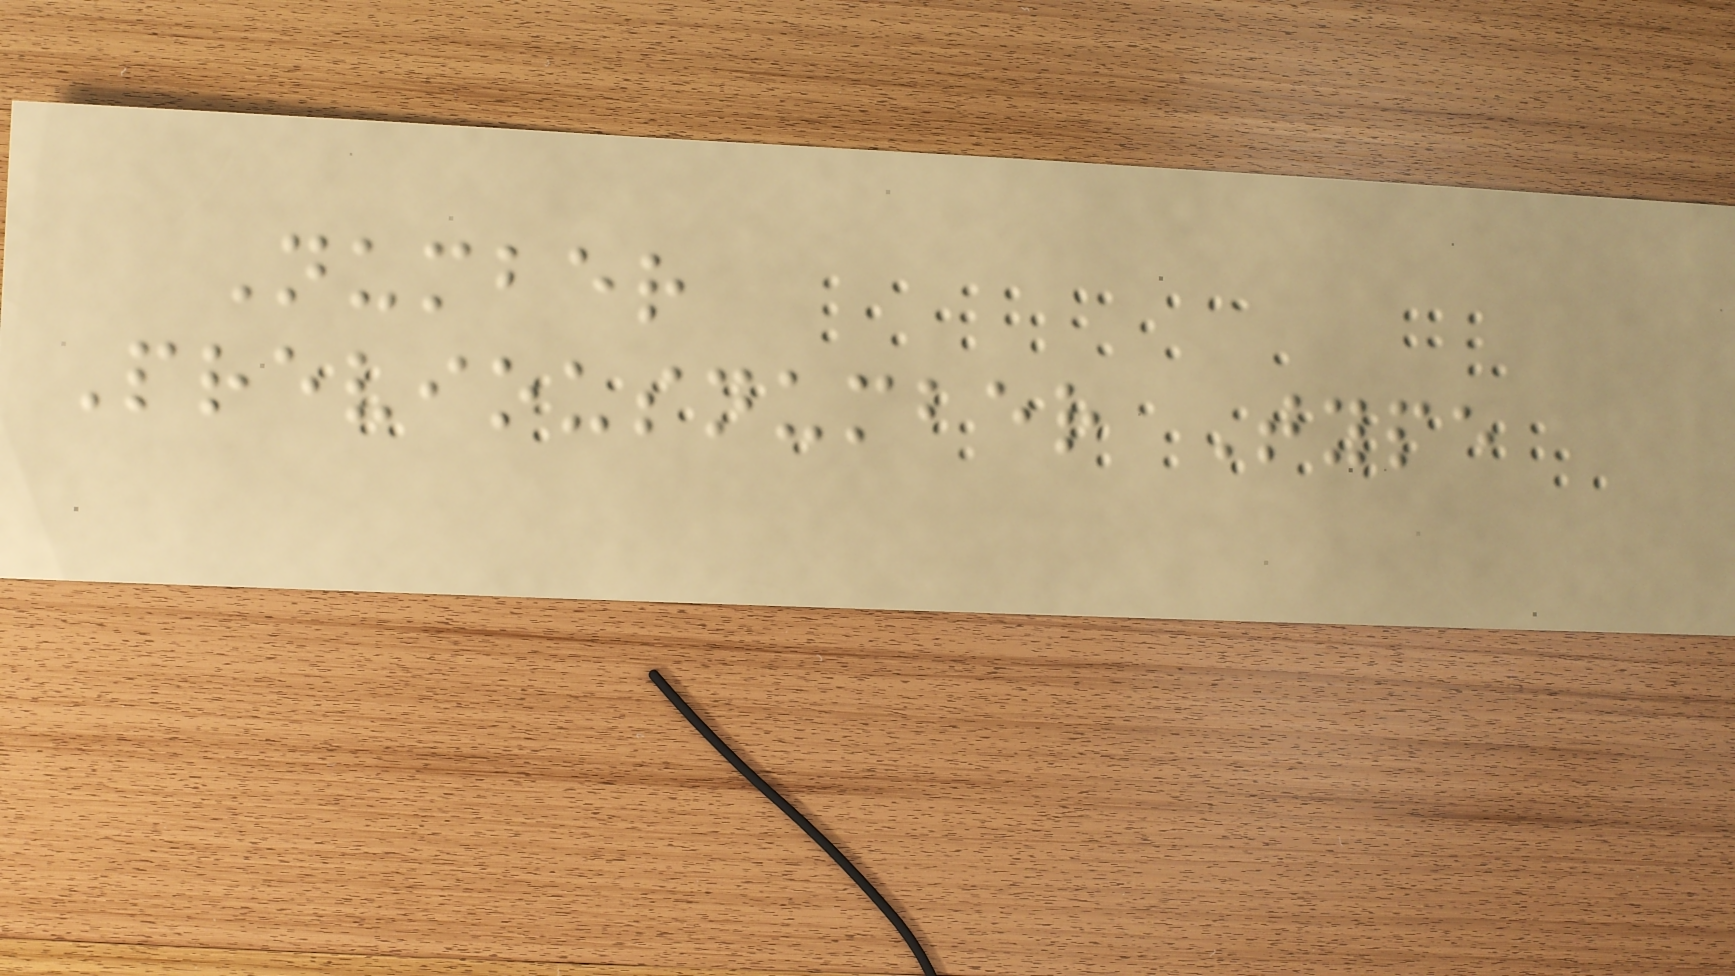Number
Previousnumber Type
